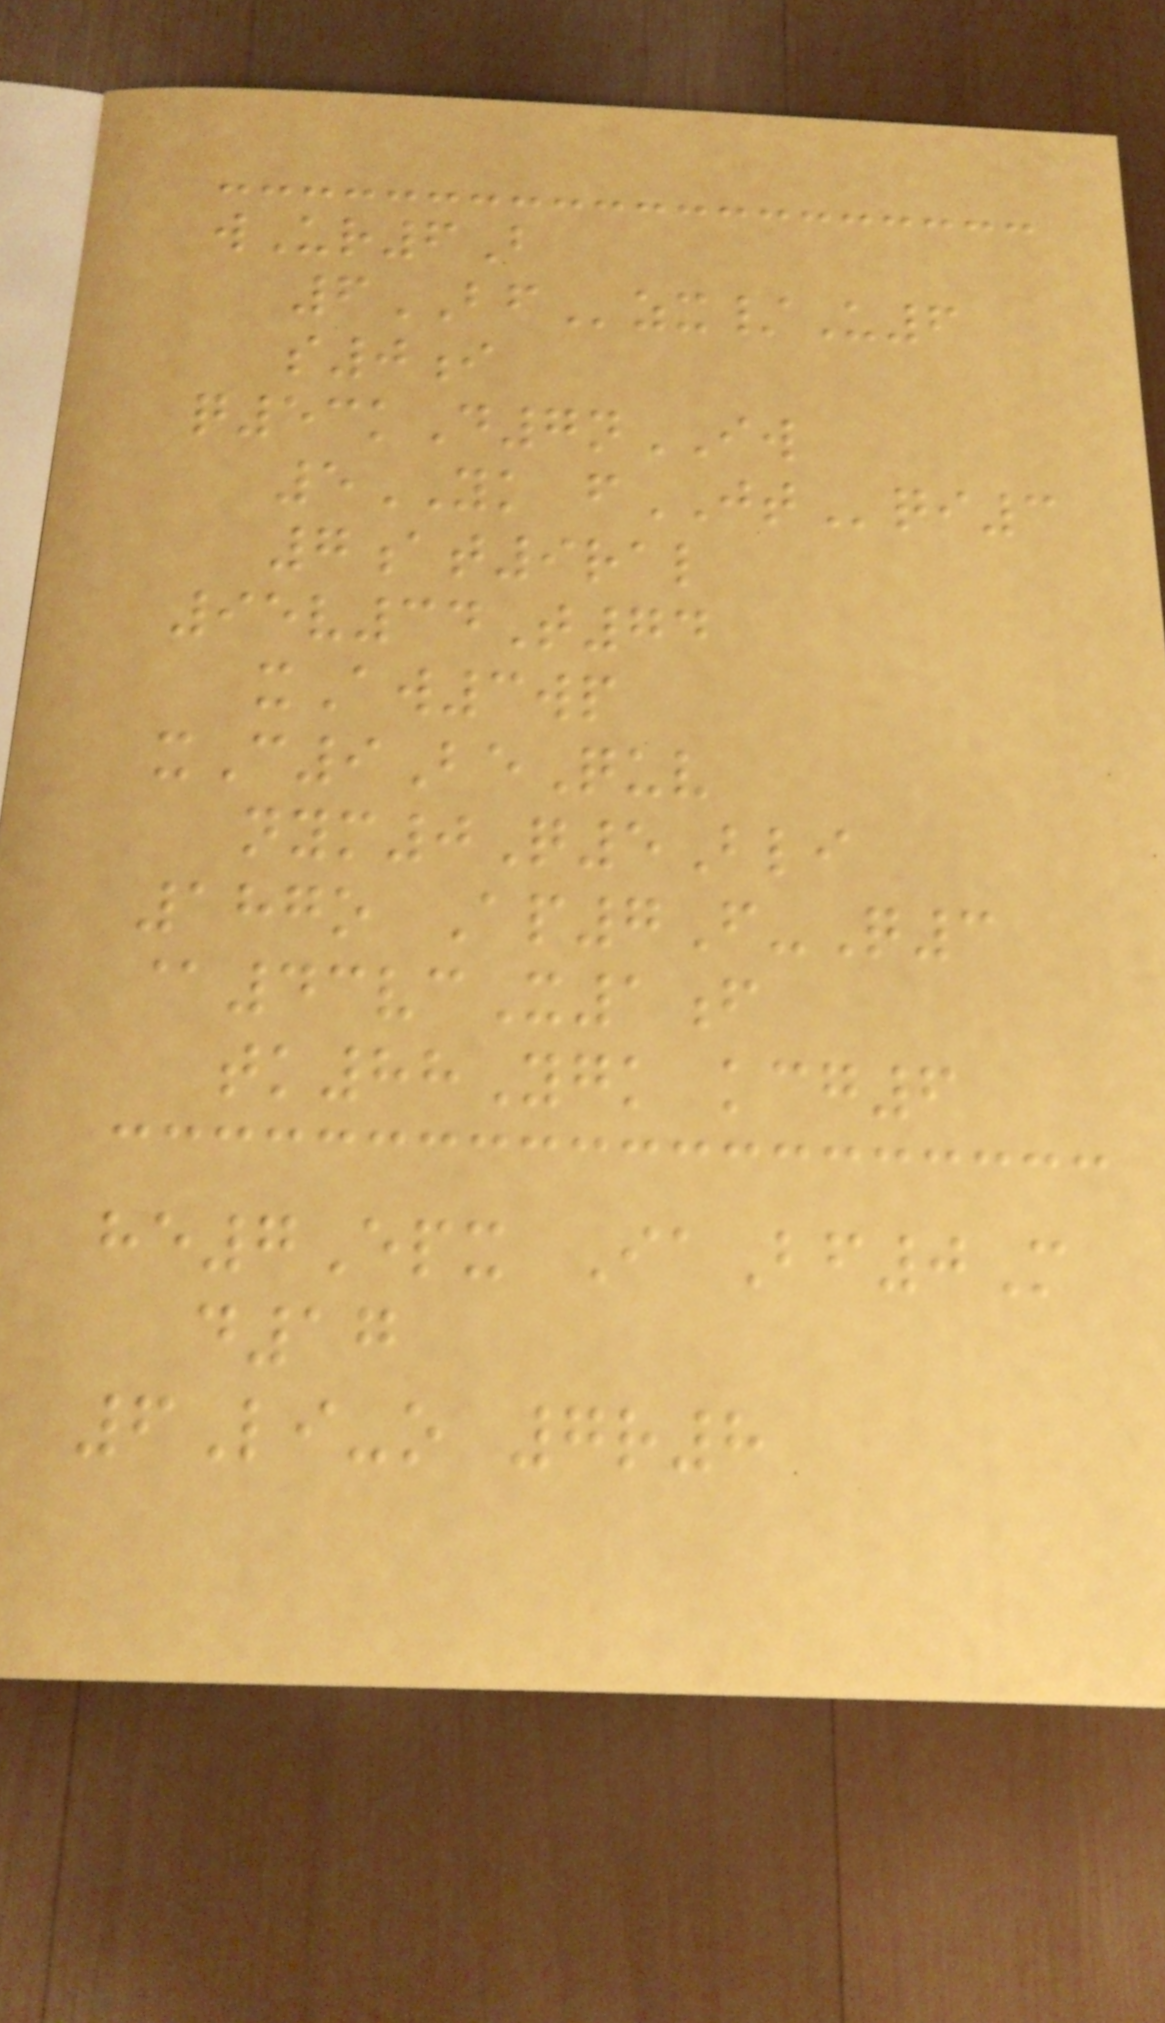wUr6B
6BFzx/U6
s0i
q53kD7nIW
5YK fJTqi3
7at9ral
95v34T74
xAw3wp
xC9BeQuv
nym0Q5Bli
187o Ap7F-Q3
@43vcX1f
tk88Ygk kcg6
he7Epx IaBf0M
d17
6Li-o 7r8
